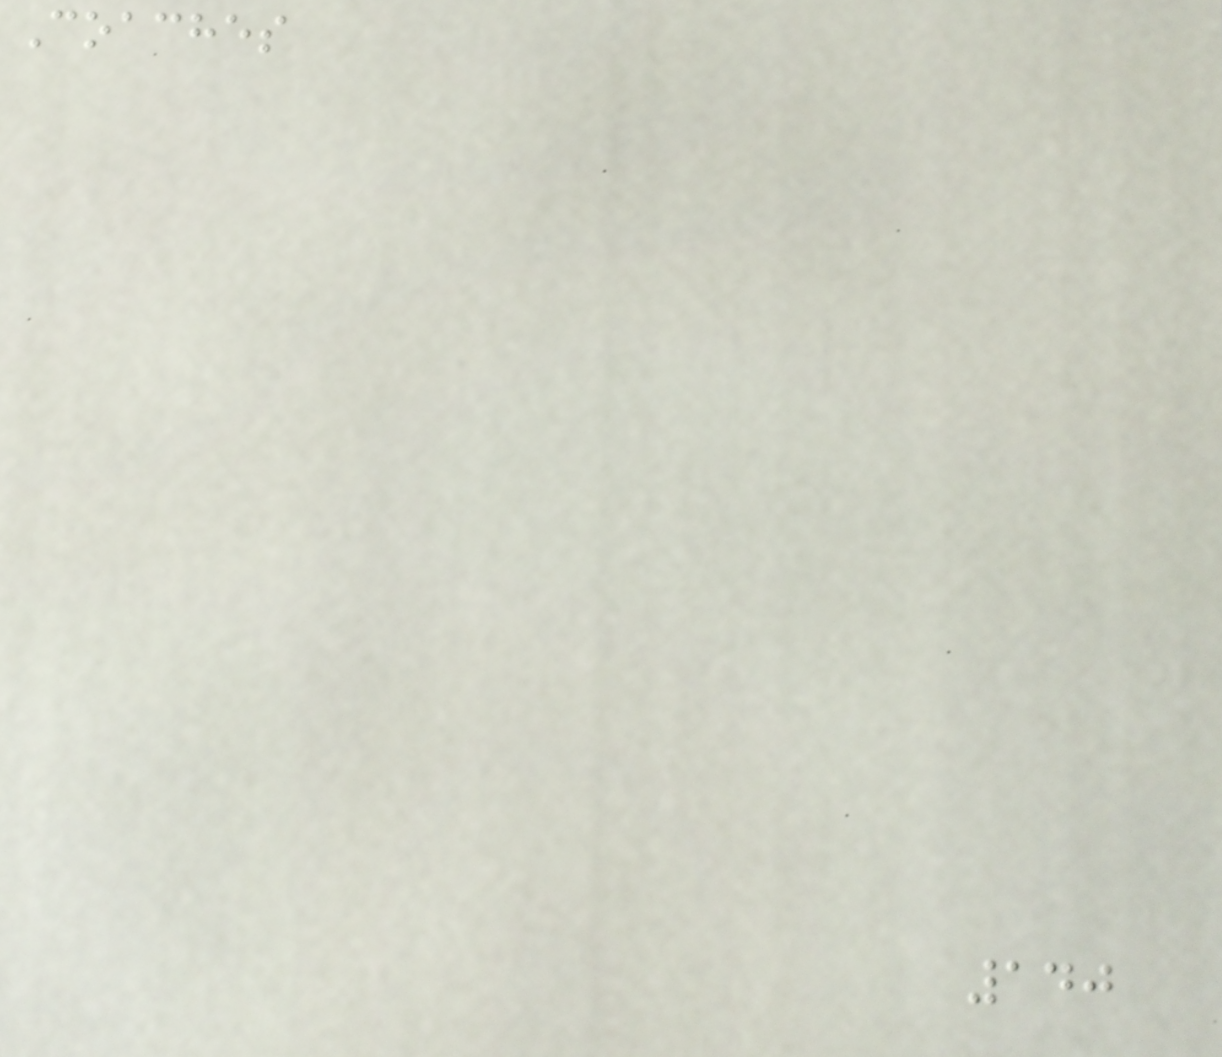Coaches
140
